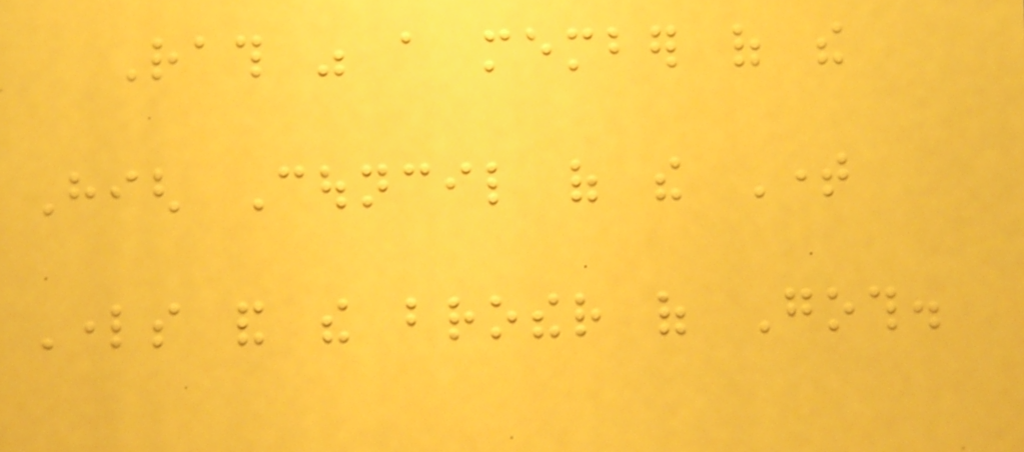Rath was a member of the
High Council of the Time
Lords and the brother of Goth.
